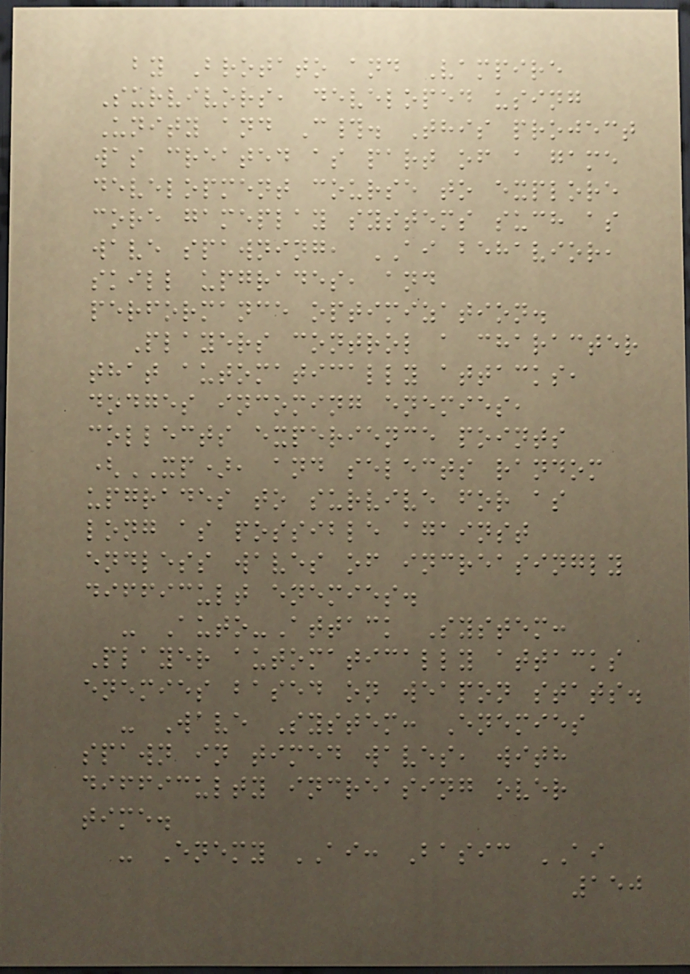by Brotato and Vampire
Survivors, developed using
Unity and C#. This project
was created as part of a game
development course to explore
core gameplay systems such as
wave spawning, AI behavior,
skill upgrades, and
performance optimization.
Players control a character
that automatically attacks,
dodges incoming enemies,
collects experience points
(XP), and selects random
upgrades to survive for as
long as possible against
endless waves of increasingly
difficult enemies.
- Auto-Attack System:
Player automatically attacks
enemies based on weapon stats.
- Wave System: Enemies
spawn in timed waves, with
difficulty increasing over
time.
- Enemy AI: Basic AI
150
